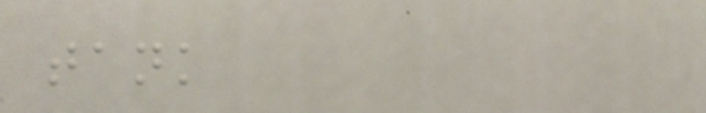tank
